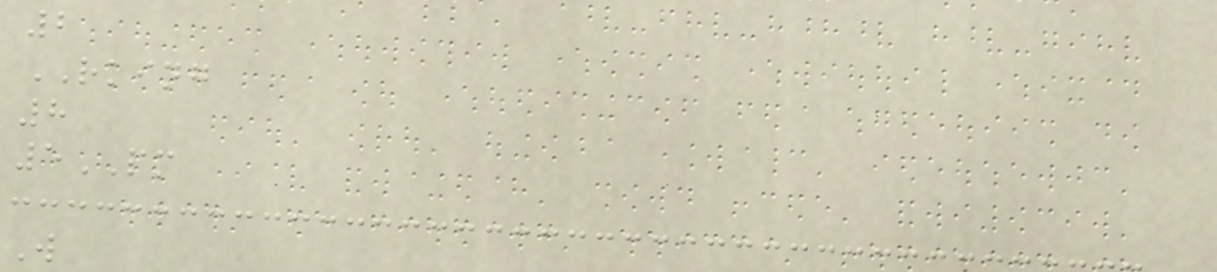2
RKING
8
5PM
W
